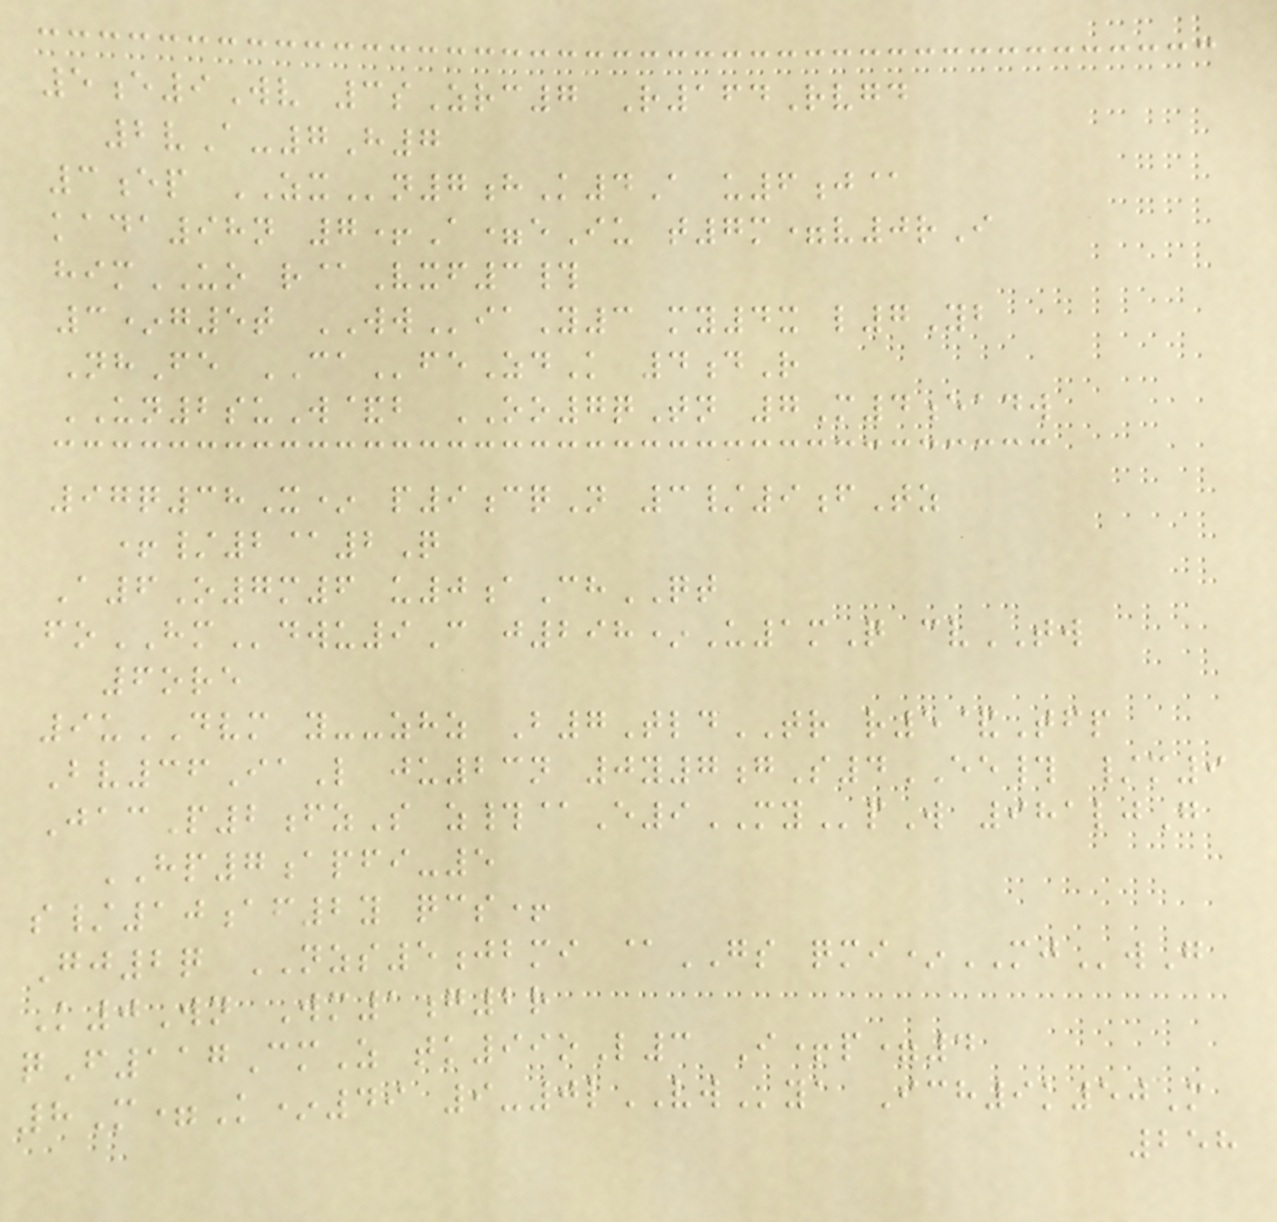5e9Wv 3sZrc7 R164Rvgd
2vA-7H7
3ep ZXn7hK4A u6j@
kada98n 7+A=eIu t7m=v0rI
himUO r@Vxf3#
3*g5t WWiaY3 my4x l7Yb
NhFe CAfeZdK 4dR
UN2suW&b OO7qTn 7M4eadw
97q38X* p9cqN 3/9fTz
+/2@2Q
A6O7m6 u0aChQT
foHMdwu9C j298*U1mQ cvTW
6ore
9uDVM y--zhz B7TldTR r5&Tfp
Bv36IaL ju23n 0y7gS4EE# /m9
JacP2fzS z#@E9MYpW 981ljG
HP7apfi-5
s/10af2y qcs+
Gj2q NZS5jbmi @GS qmi*MJwG
K0Wn Wm1g2r
qF117CmZ tk99oL3 I+p=4
8M=K*49 9-0lVWya Ich9k50M
258
